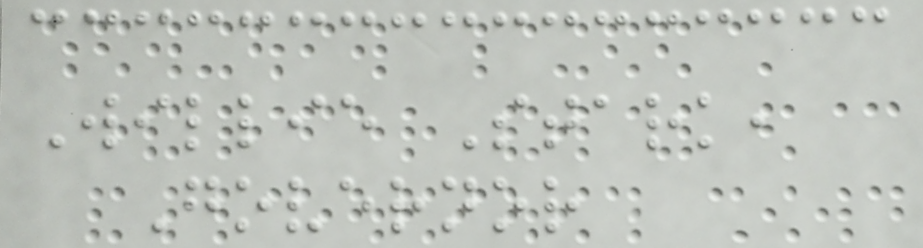Willie Stark,
Governor
